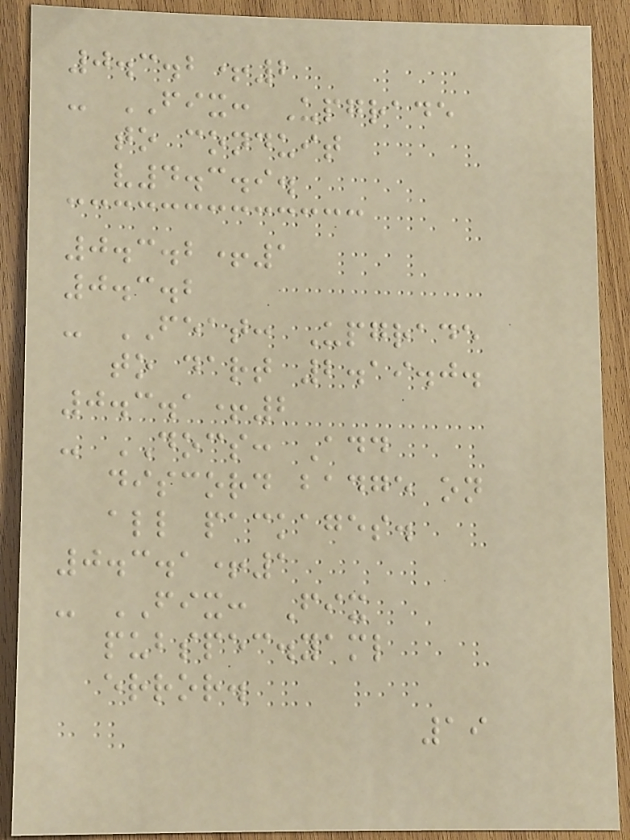0.3.2+2
- FIX: Upgrade
to conduit
v4.3.9.
0.3.2+1
0.3.2
- FEAT: Upgrade
to dart 2.19.0.
0.3.1+2
- DOCS: Add
discord badge on
all packages.
0.3.1+1
- FIX: Fix
pubspec.yaml
error.
19
